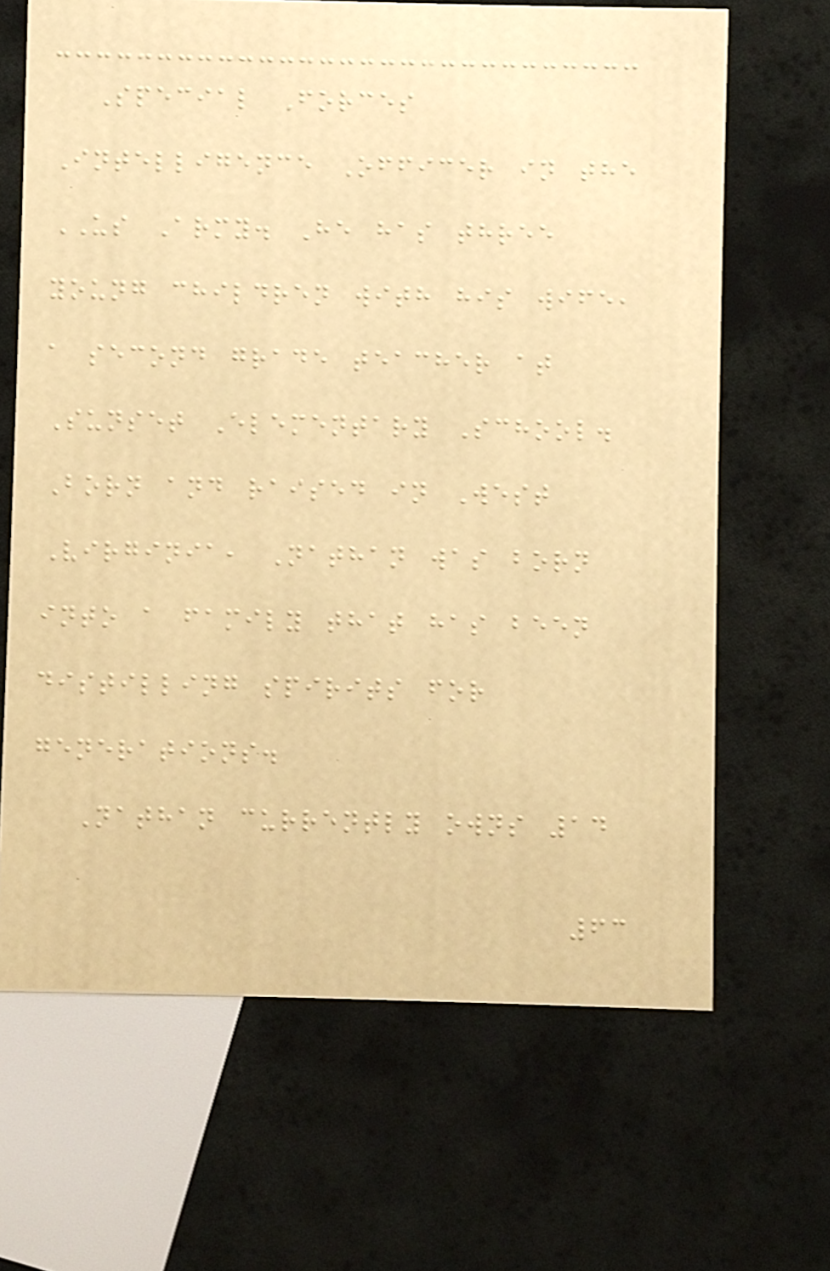Special Forces
Intelligence Officer in the
US Army. He has three
young children with his wife,
a second grade teacher at
Sunset Elementary School.
Born and raised in West
Virginia, Nathan was born
into a family that has been
distilling spirits for
generations.
Nathan currently owns 14
63
